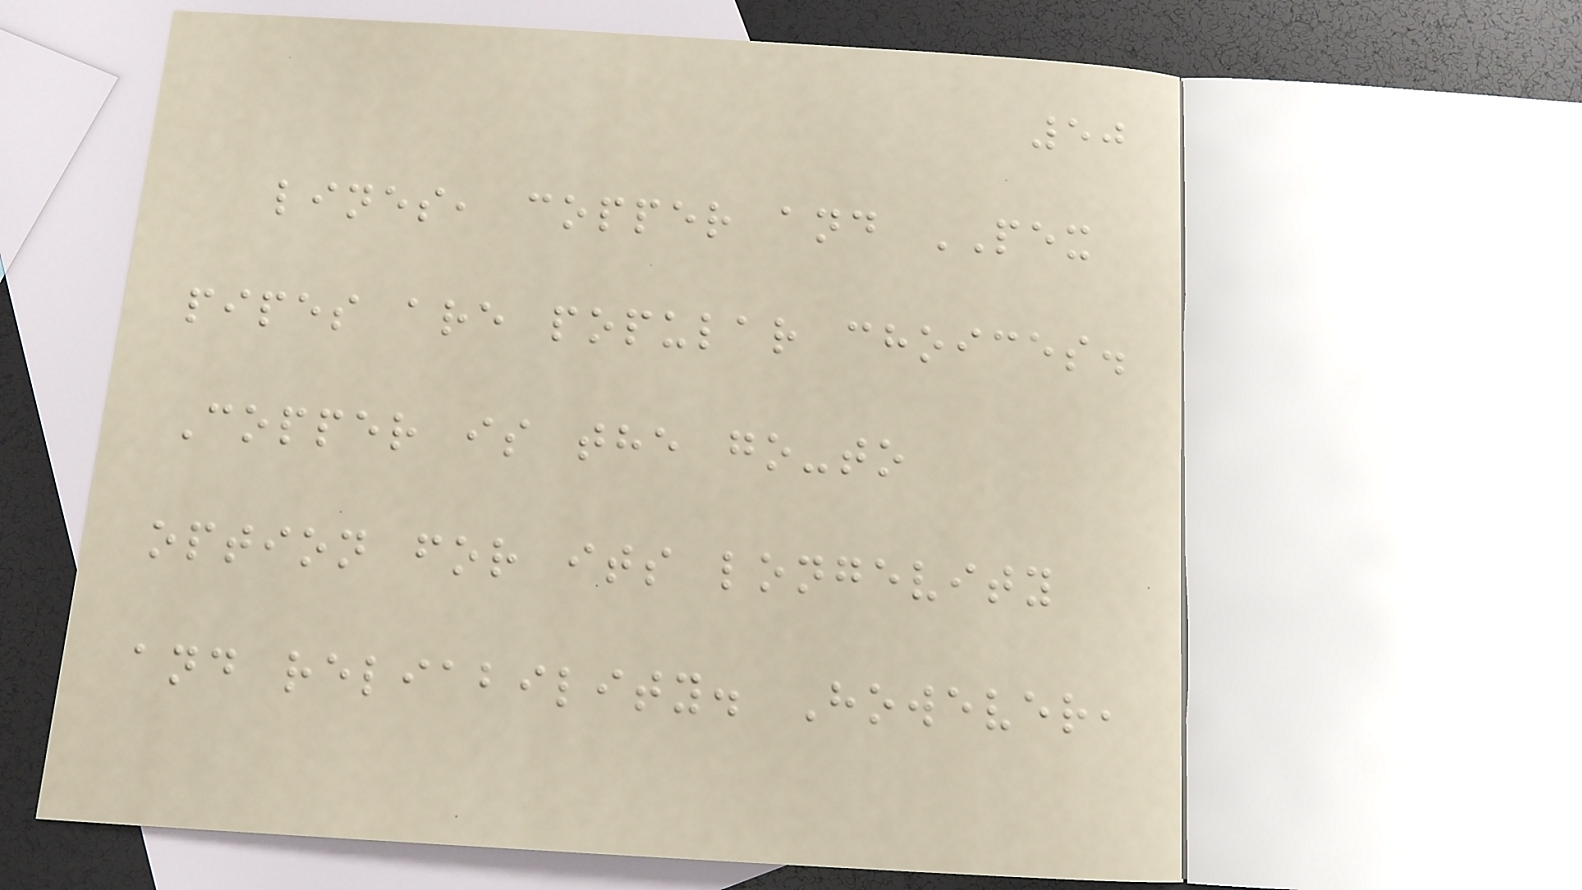50
lines, copper and PEX
pipes are popular choices.
Copper is the go-to
option for its longevity
and reliability. However,
